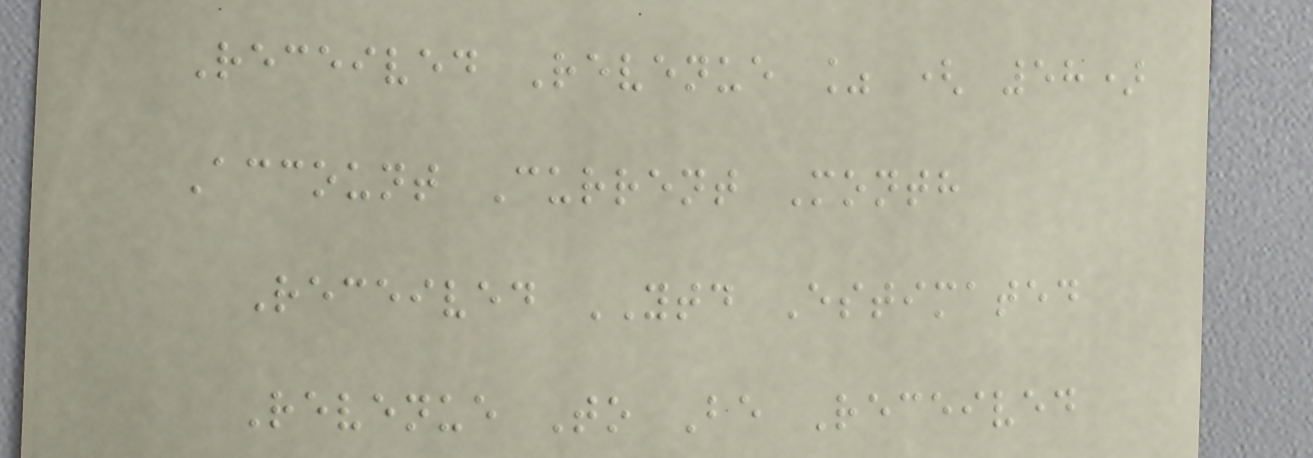Received Revenue % ( 58)
Account Current Month
Received YTD Estimated
Revenue To Be Received
